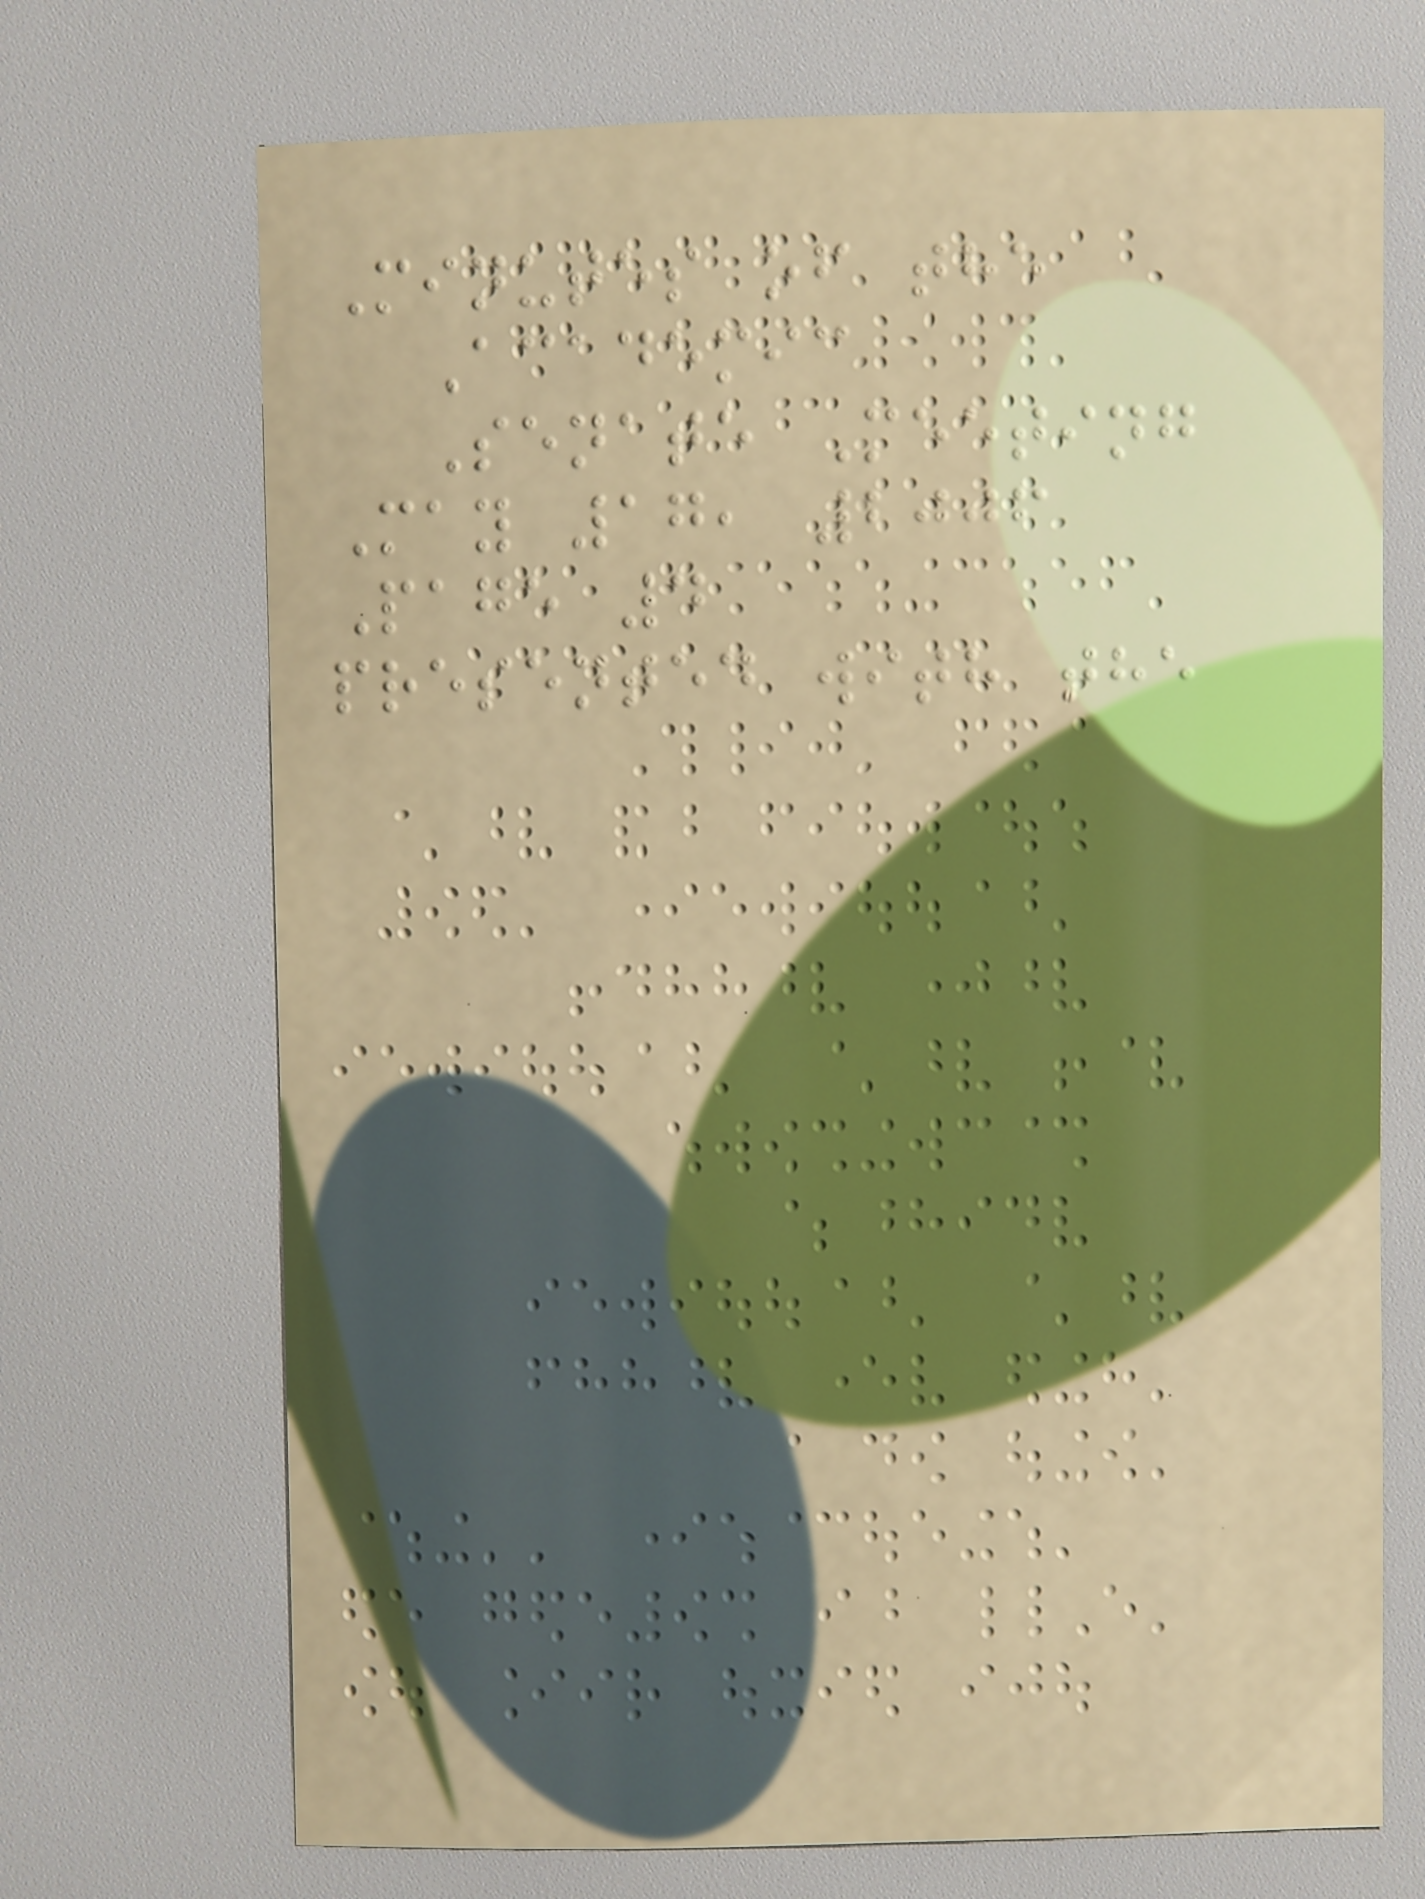Minutes of the
Academic
Senate Meeting
May 17, 2006
Page 4
presented with the
